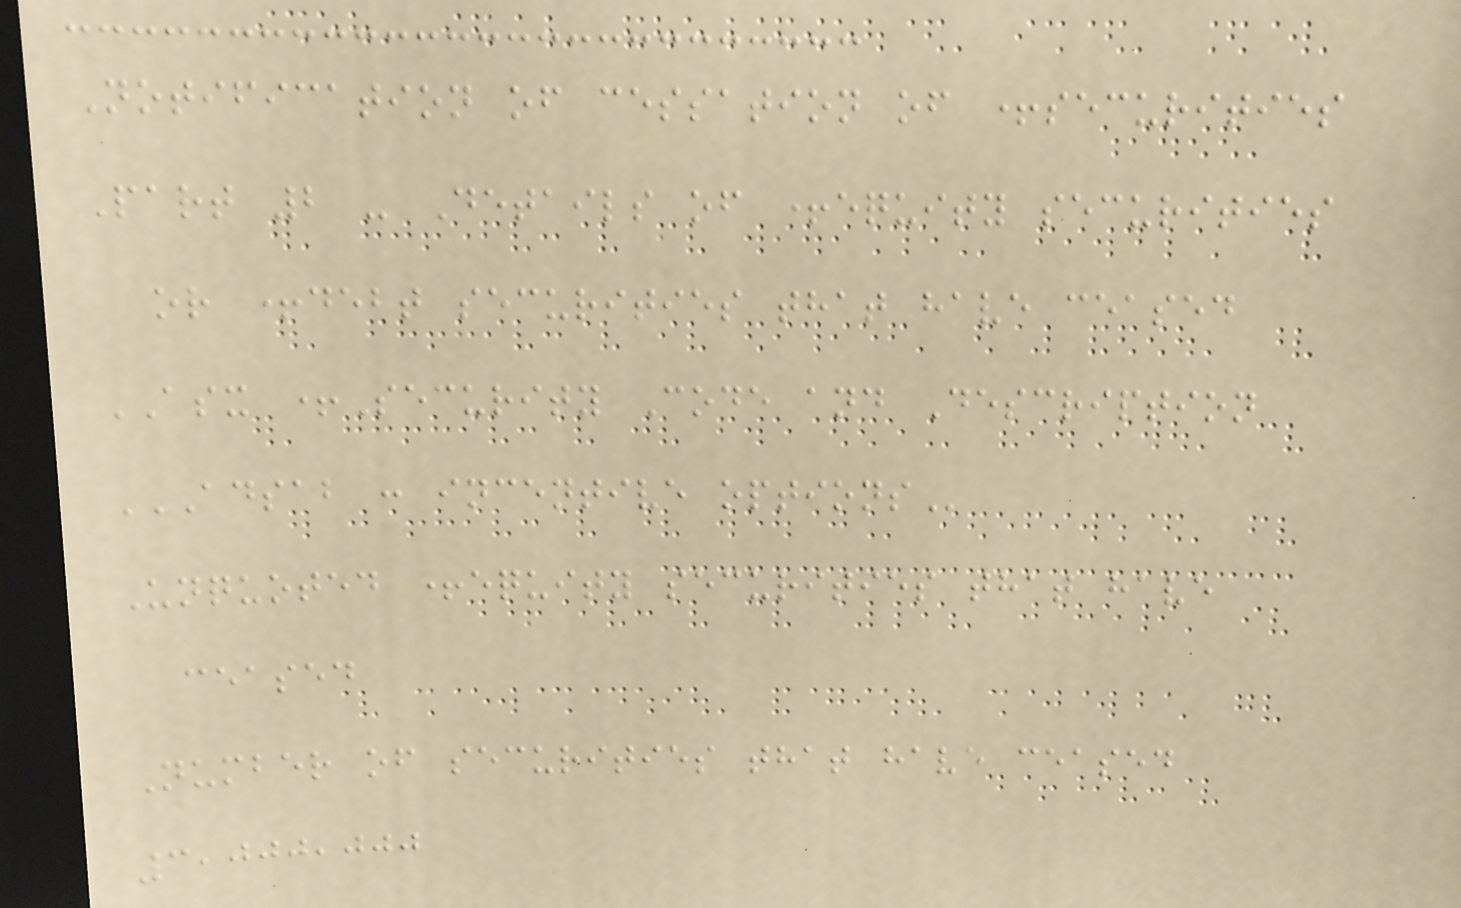Notification of cessation of +securities
Part 2 - Details of +equity securities
or +debt securities that have ceased
ASX +Security Code and Description
ADSAB : INCENTIVE OPTIONS
Unquoted +equity securities that have
ceased
Number of securities that have ceased
3,000,000
